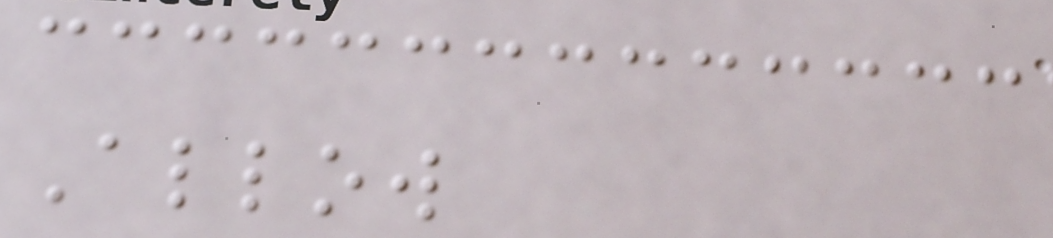Allow
